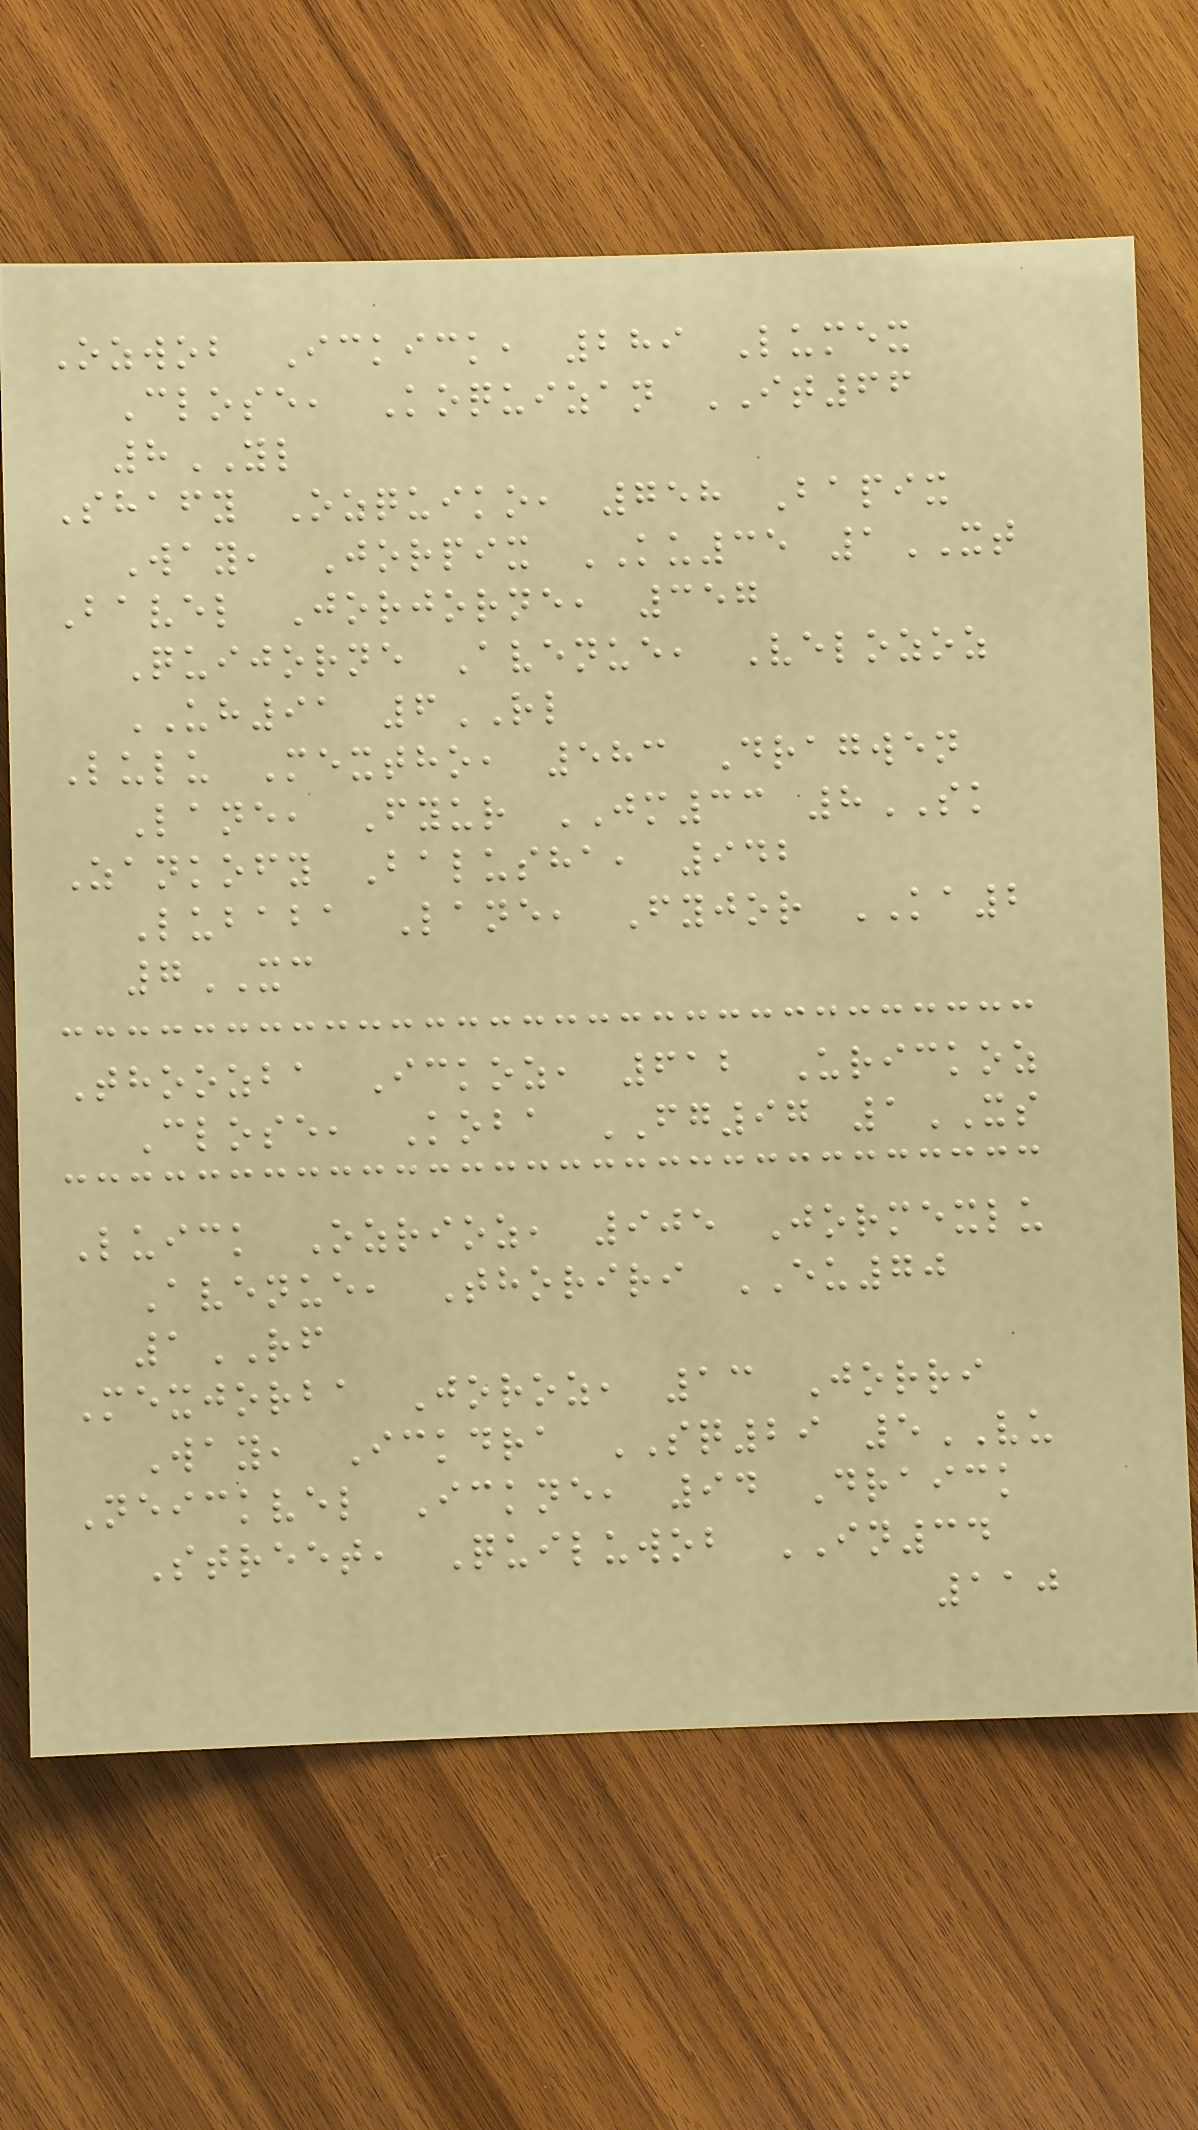Ozwob Ickick, 289 Lumex
Close, Koquizan IT66
8YL
Shafy Ozquiko, 758 Bapix
Way, Jorpix KU35 1XT
Bavel Jorjorne, 357
Quijorne Avenue, Velozoz
UH91 6RL
Lulu Mextho, 583 Dragwen
Lane, Fyur JM33 8SK
Zankofy Balusha, 942
Lubaba Lane, Fyjor KA2
7XC
Thoozba Ickoz, 612 Urickoz
Close, Koba FG97 1XS
Luick Ozrioz, 905 Jormexlu
Avenue, Thoriri EU70
1RF
Mexjorba Joroz, 13 Jorri
Way, Ickdra SQ29 5VU
Neickvel Ickne, 94 Draick
Street, Quiluwob IN34
110
